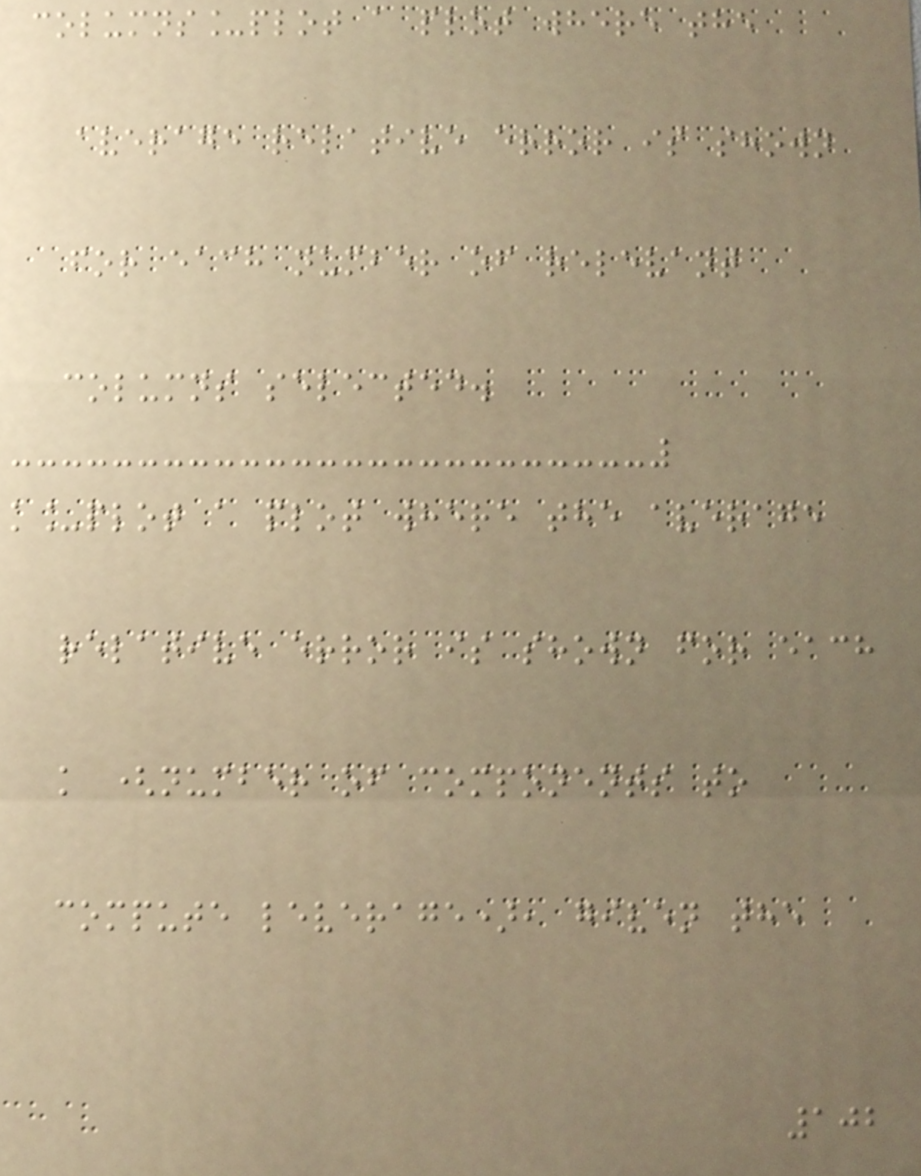columns_plot a plot where the
average relative error is shown
for each number of relevant
columns selected.
k_plot a plot where the average
relative error is shown for each
k (number of components to
compute leverage), given the
102
